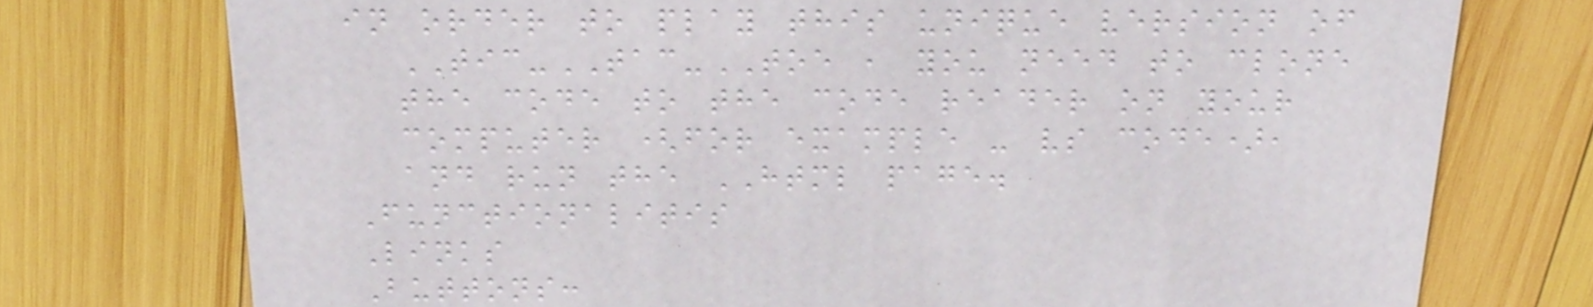in order to play this unique version of
TIC-TAC-TOE , you need to clone
the code to the code reader on your
computer (for example - vs code),
and run the HTML page.
Functionalitis
Links
Buttons:
